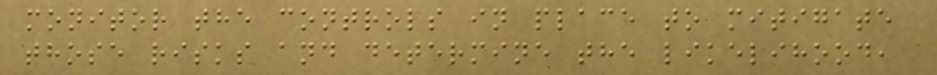monitor the controls in place to mitigate
those risks and determine the likelihood,
